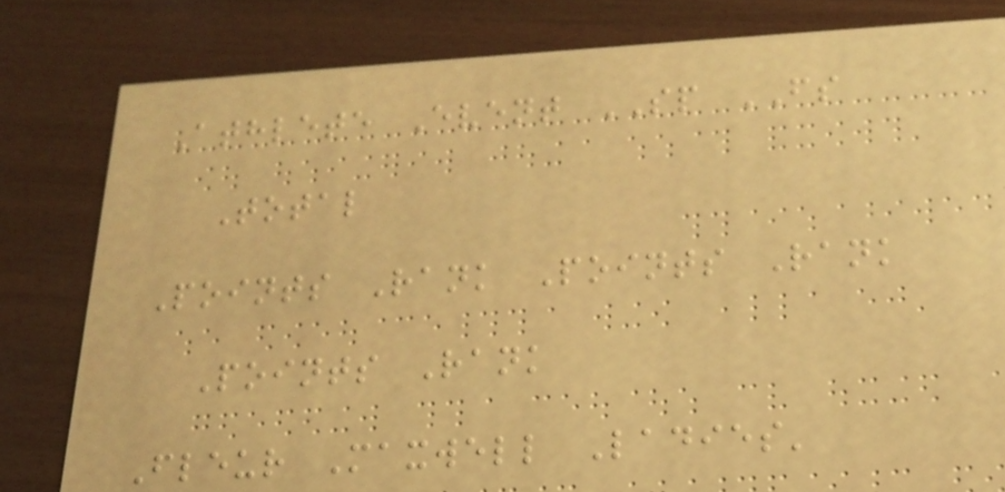Athlete Event SP FS
Total
Points Rank Points Rank
Points Rank
Fleur Maxwell Ladies'
